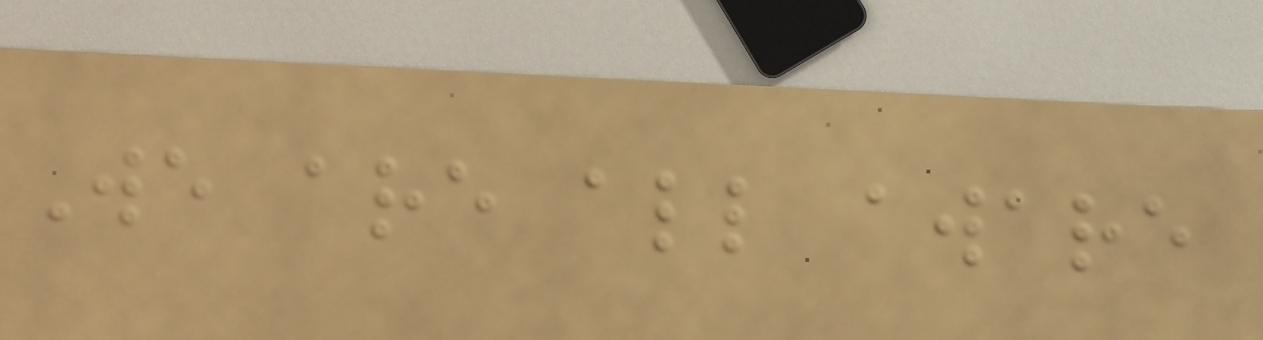We are all aware
